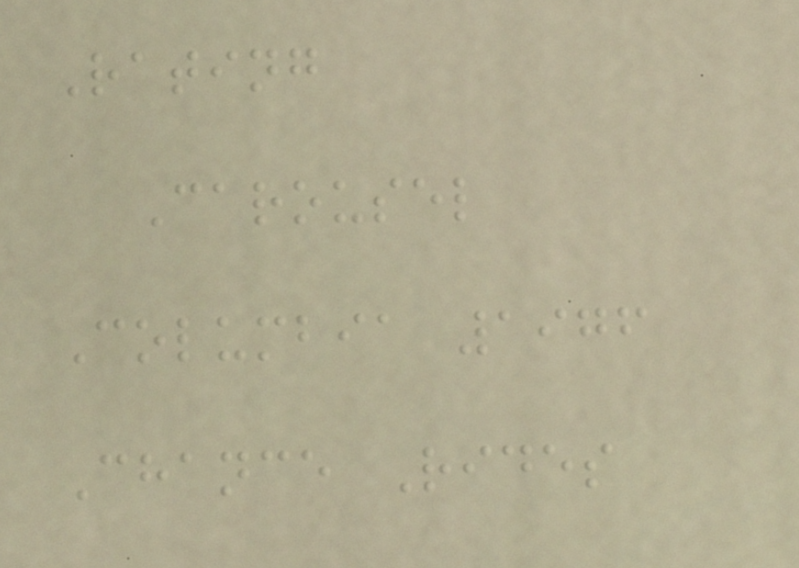Rating
Carousel
Columbia 1976
Chance Rides
